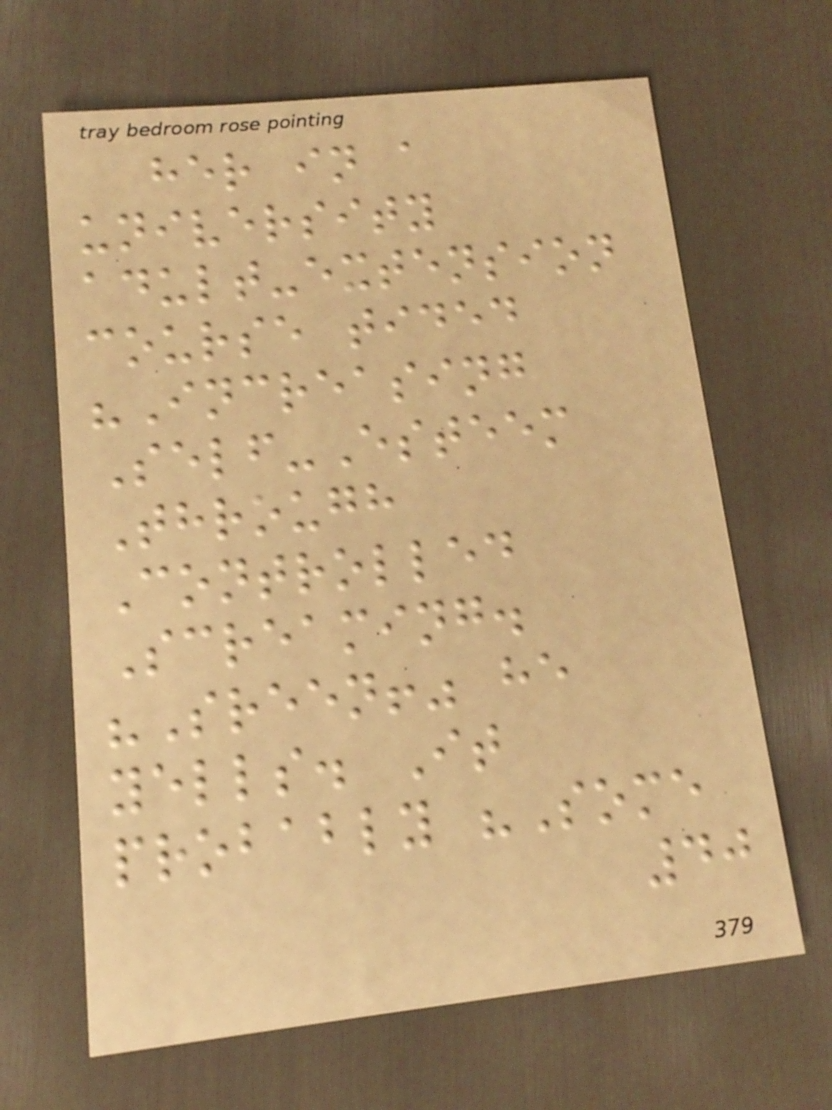her in a
university
adult-extension
course tided
"Increasing
Self-Esteem
Through
Controlled
Screaming.
"Sreen!" he
yells. It
probably "Some
40
